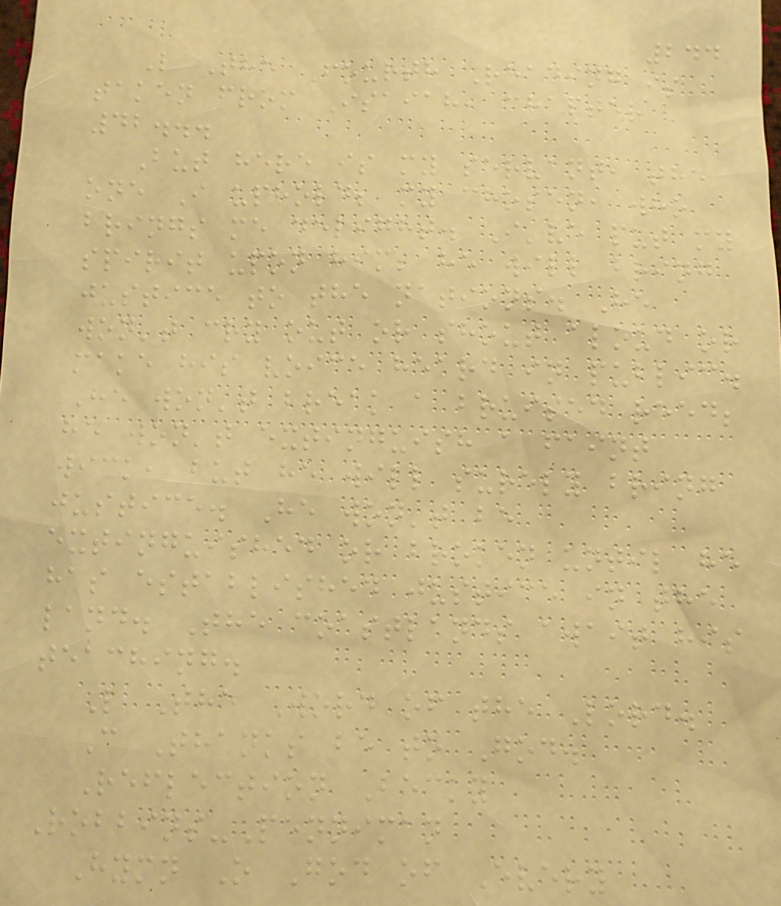244
L The Fourth Reading is
taken from Isaiah, chapter
42...
But here is my servant, the
one I uphold; my chosen, who
brings me delight. I've put my
spirit upon him; he will bring
justice to the nations. He
won't cry out or shout aloud or
make his voice heard in public.
He won't break a bruised reed;
he won't extinguish a faint
wick, but he will surely bring
justice. He won't be
extinguished or broken until he
has established justice in the
land. The coastlands await his
teaching.
L The Word of the Lord.
C Thanks be to God.
Reflection Becky
Robbins-Penniman
Hymn O God of Every
